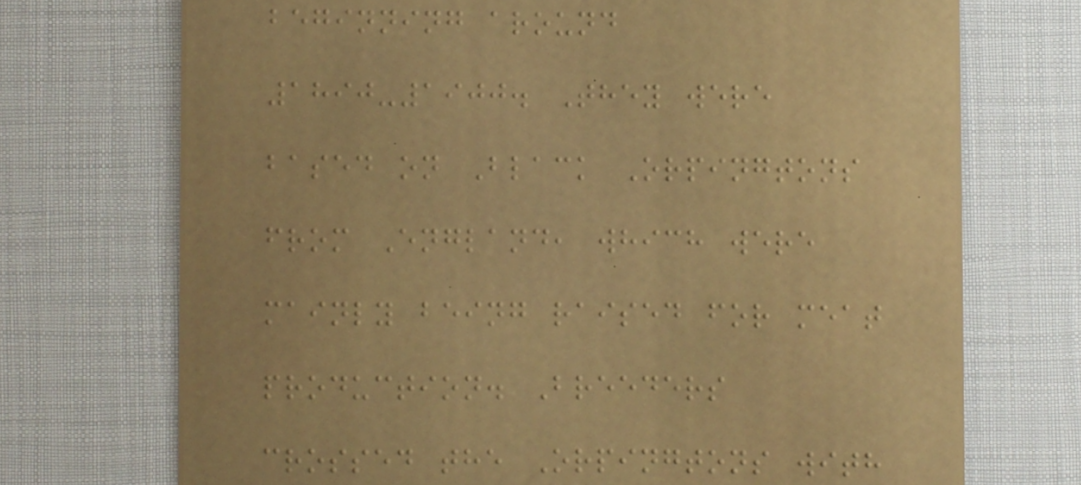beginning around
1890-1900. They were
based on Black Orpingtons
from England, which were
mainly being raised for meat
production. Breeders
crossed the Orpingtons with
